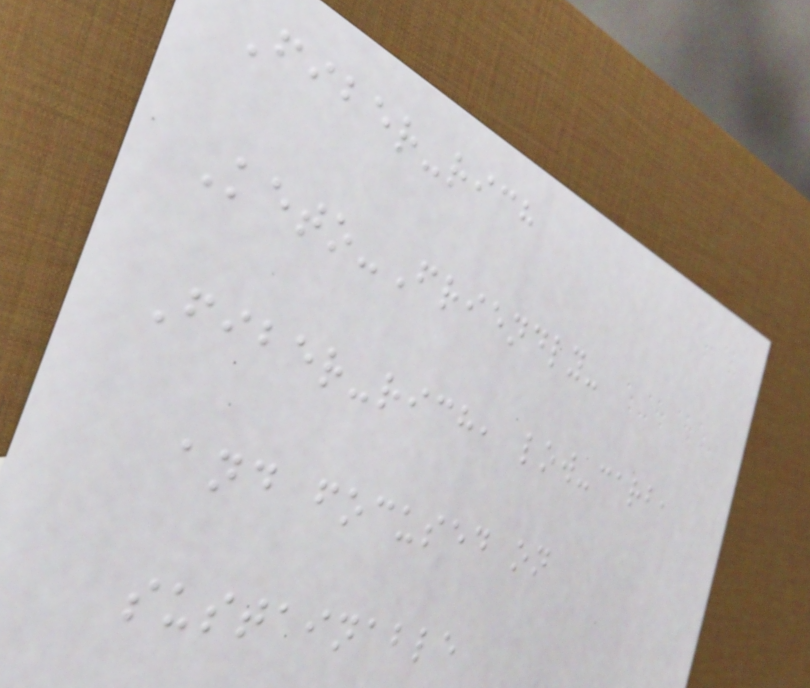Fiber-rich
Keto-Friendly-
Fiber-rich, low-carb,
and focused on
sustainable
